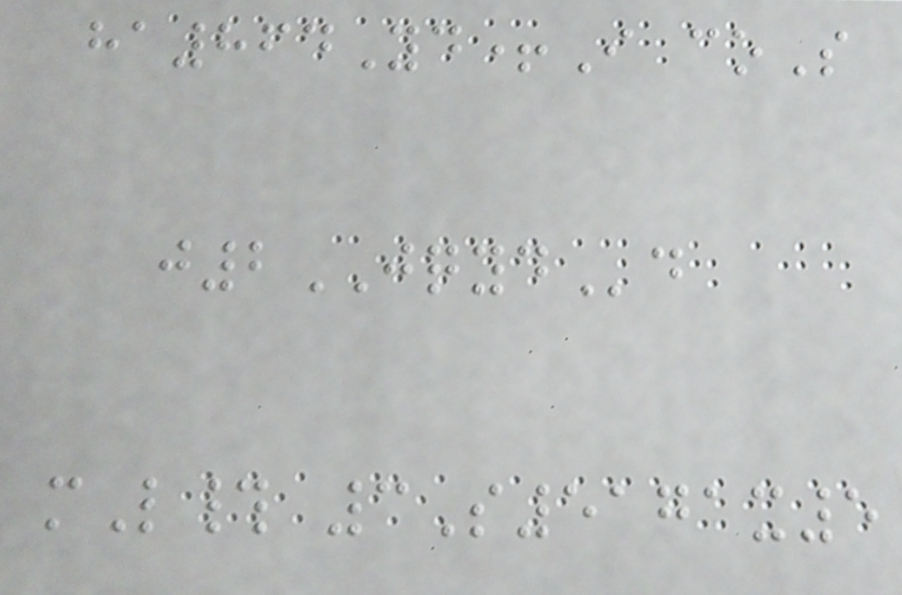ha864Yd+I coS
j2JQYDd
mL# 3S5171x5
